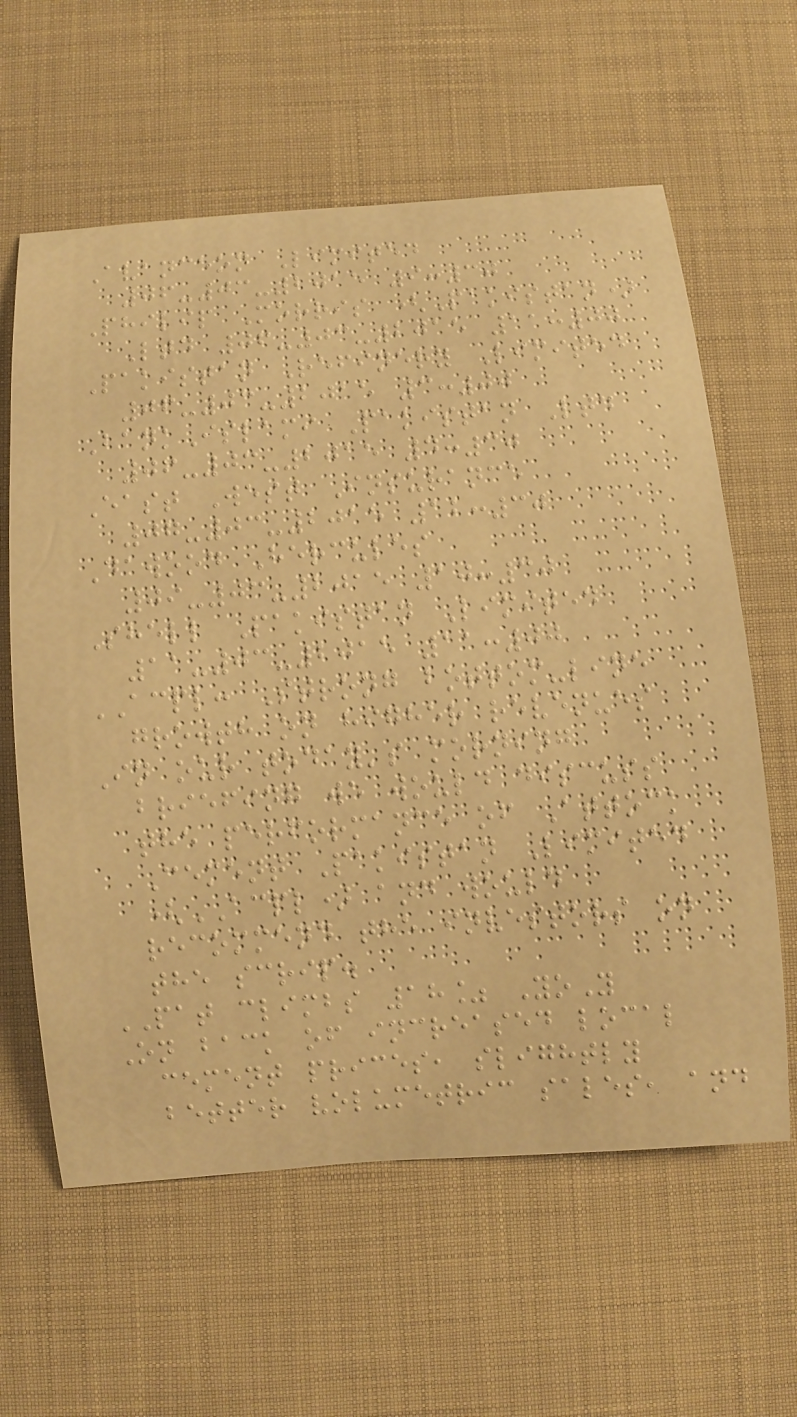Avanceon Limited
06-03-2015 9:30
Philip Morris (Pakistan)
Ltd 06-03-2015 11:00
Pakistan Refinery Limited
06-03-2015 3:00
BankIslami Pakistan Ltd
06-03-2015 4:30
East West Insurance
07-03-2015 12:30
Dawood Hercules
09-03-2015 10:30
Shell Pakistan Limited
11-03-2015 11:00
ACPL: Strong bottom-line
growth on higher revenues
In our today's morning
briefing we would discuss
the performance of Attock
Cement Pakistan Limited
(ACPL) and would
recommend the investors on
the scrip.
PAT climbs 18% YoY
On back of increased local
cement prices, slightly
better volumetric sales, and
